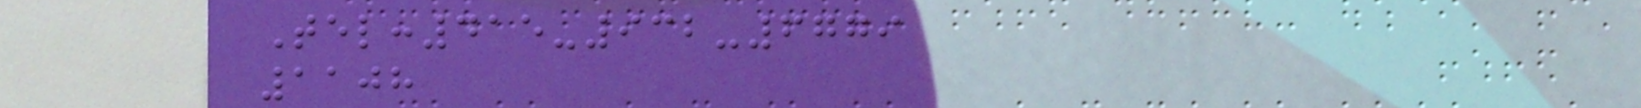Tel:415-932-6779
1108
